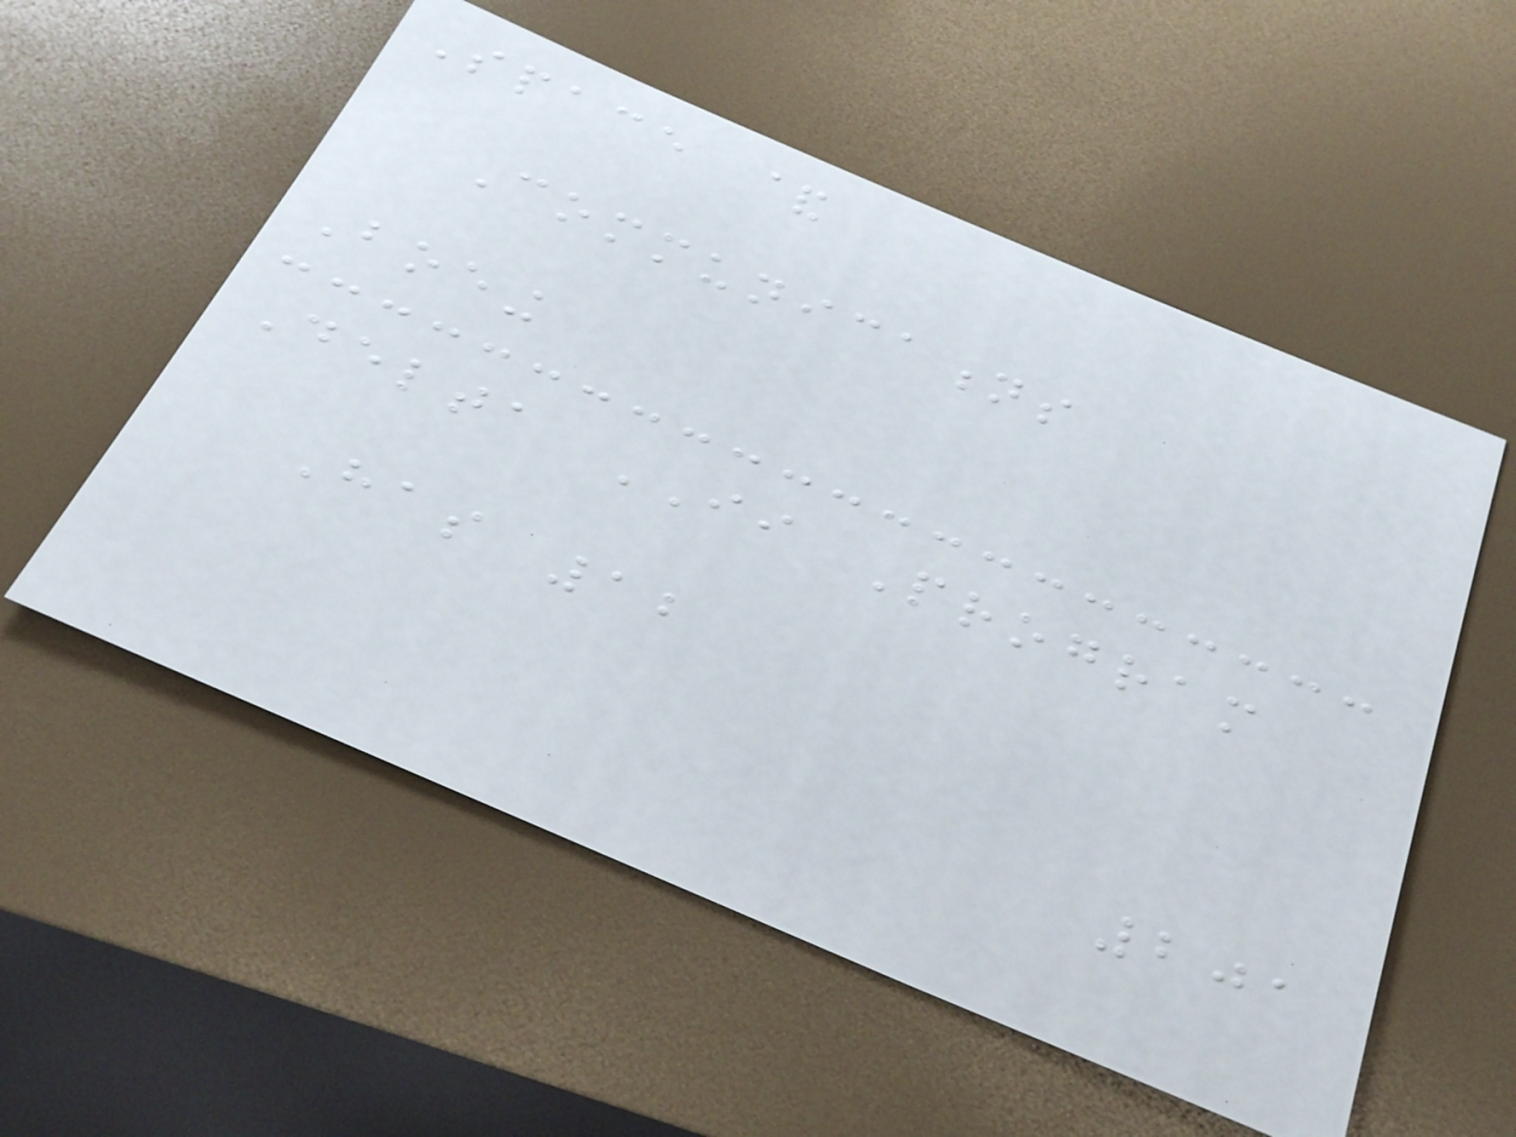Space &
Communications
Boeing
Delta II Program
Has 12
201
